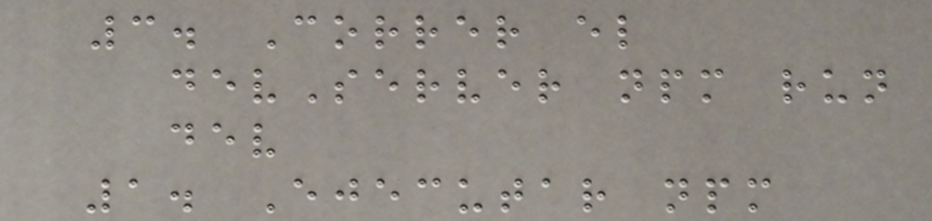3. Correr el
devServer npm run
dev
1. Ejecutar npm
